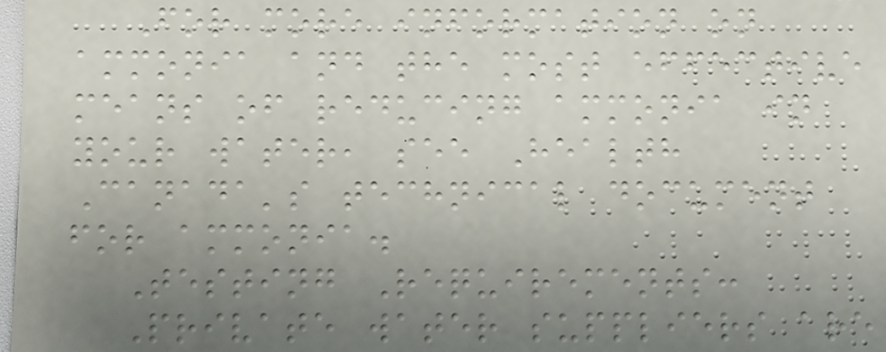For more information on
ammonia and the most effective
means of reducing ammonia in
your water, see Health
Canada's technical document
for ammonia.
Testing Requirements:
Private water suppliers are
